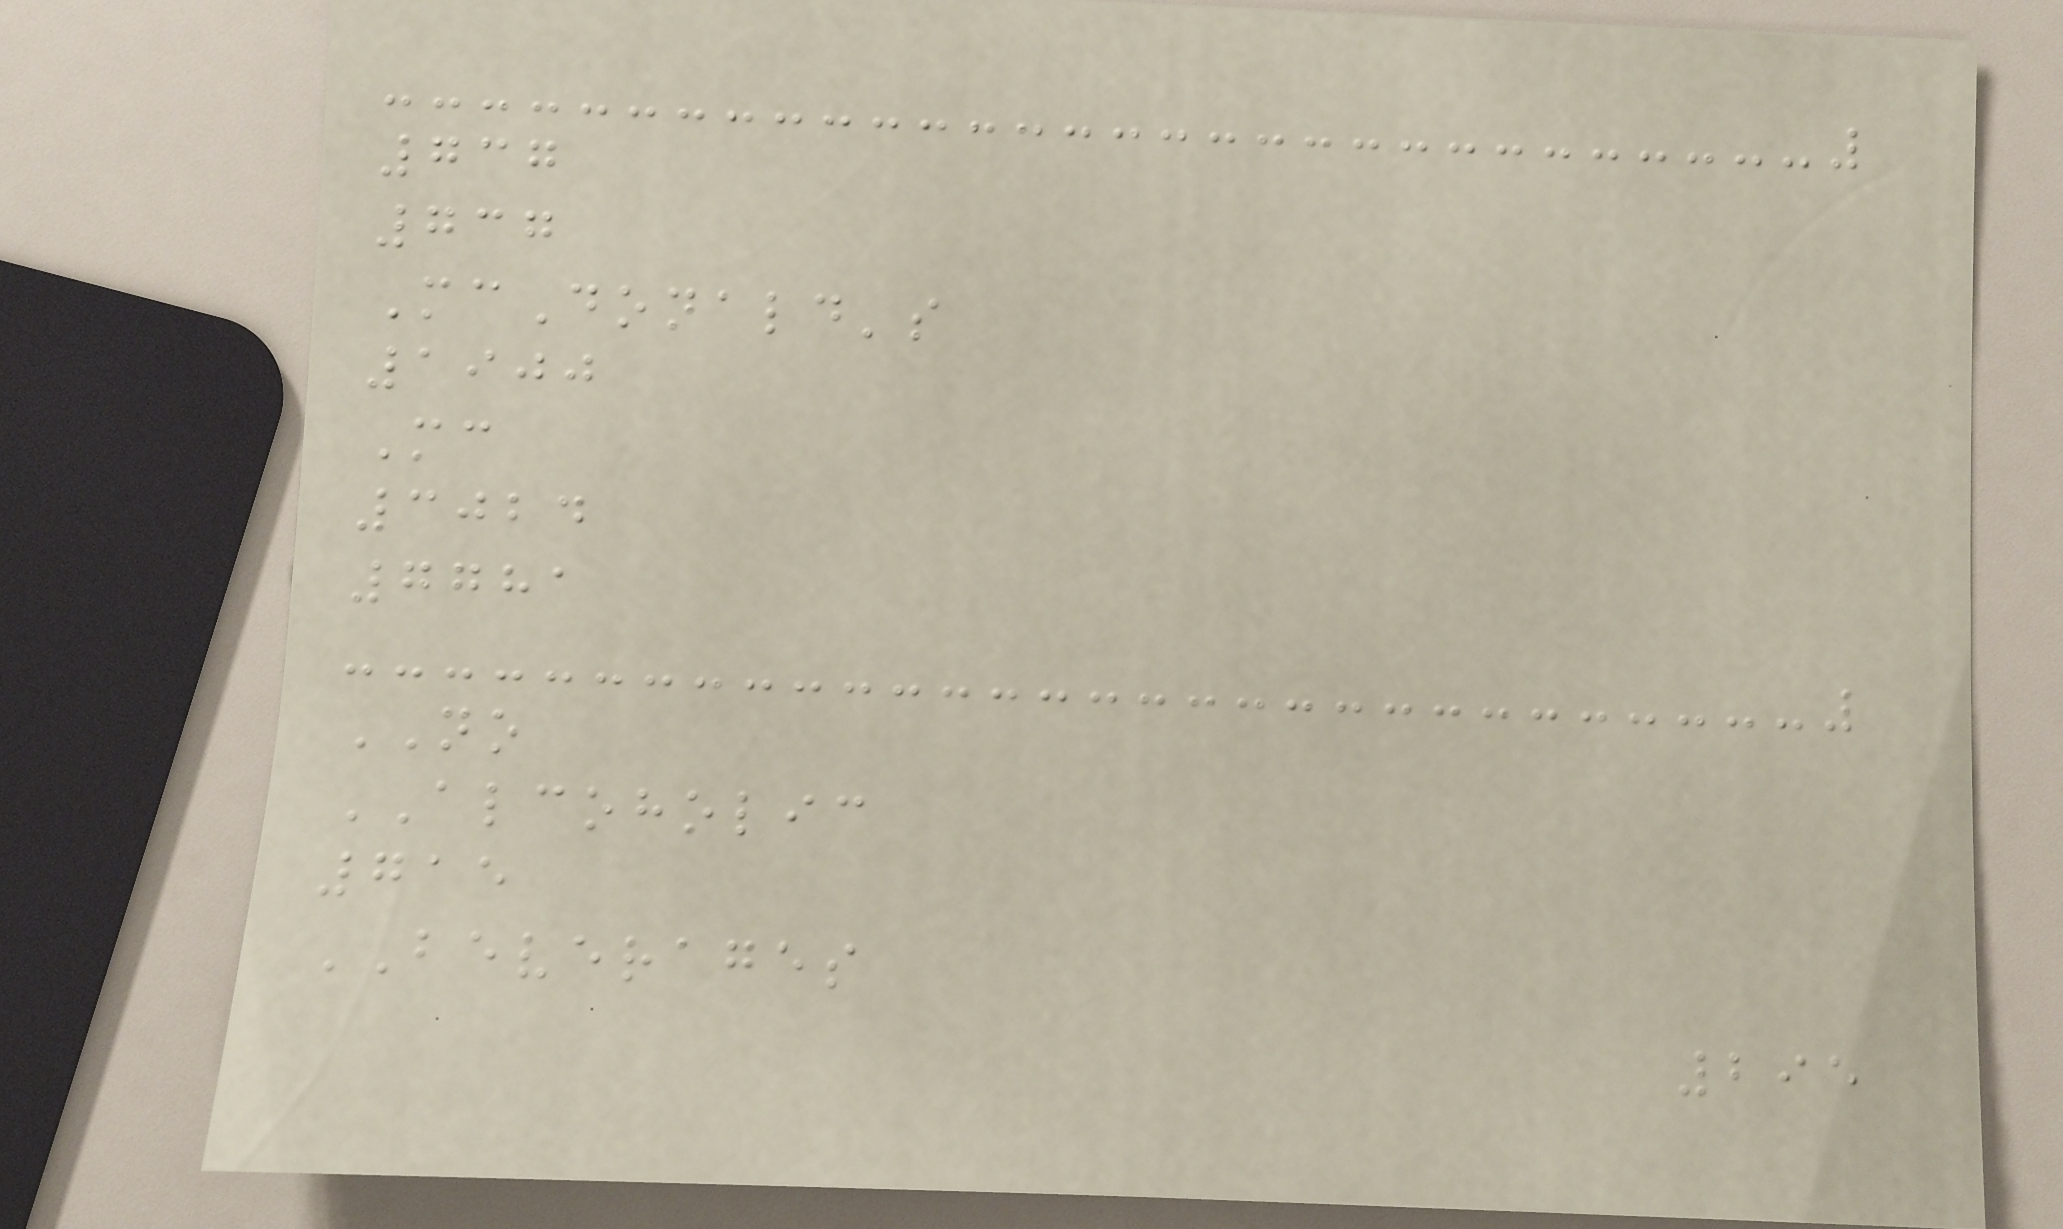737
737
McDonald's
1900
Mc
3024
7781
NO
ALCOHOLIC
715
BEVERAGES
295
